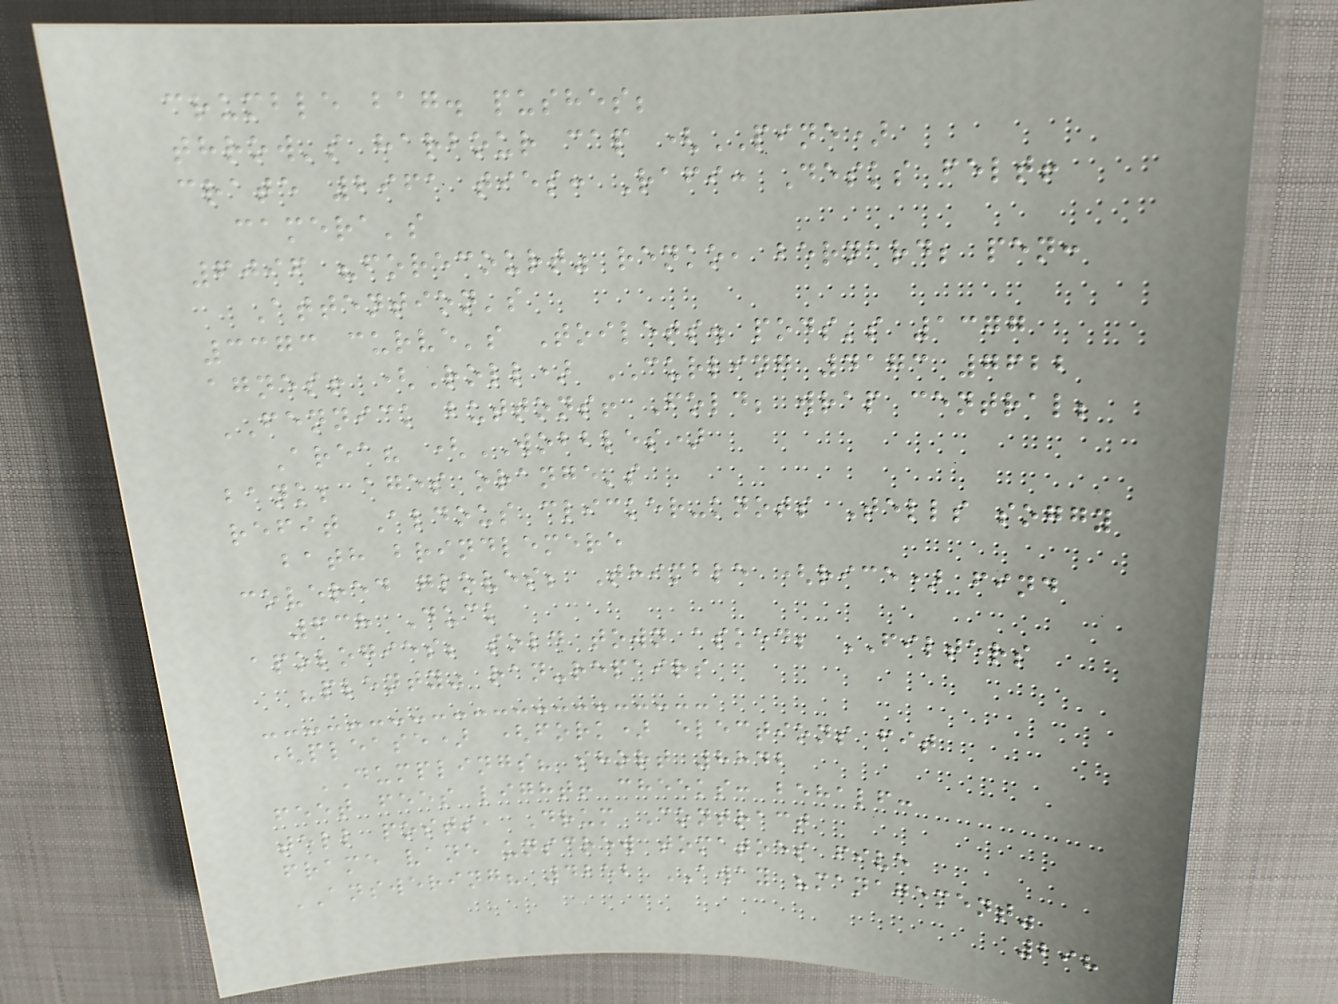crumble bag. pushes;
throw's harbour cap (PINE)
crate 2961 ties: Rafi: Desks felt!
camera's
6096 "forecourt" renko, bernard; pen:
Attention's
3373 curve's Toilets. pods's 1377
agnes! (Roll) CURLING 4173 7622
FENNICK buttons! Fold; wrap central;
Area? (WOBBLES)
bank; ages orange's
refit Aldous clicker-knots Tells soggy
bath brindlemere
covered gloves; Thimble (rice) find
638 Duck
apologies; sold town asked; FILTERS
"plenty" ran-repairs
(please) (fork) elections fit
DUMPLINGS? short 8842
feet fees light! cheeks: behalf:
tell posts, Drum Contract
frame vane unscrew tomatoes five
ANSWERING? 4252 AWAY "management"
298
